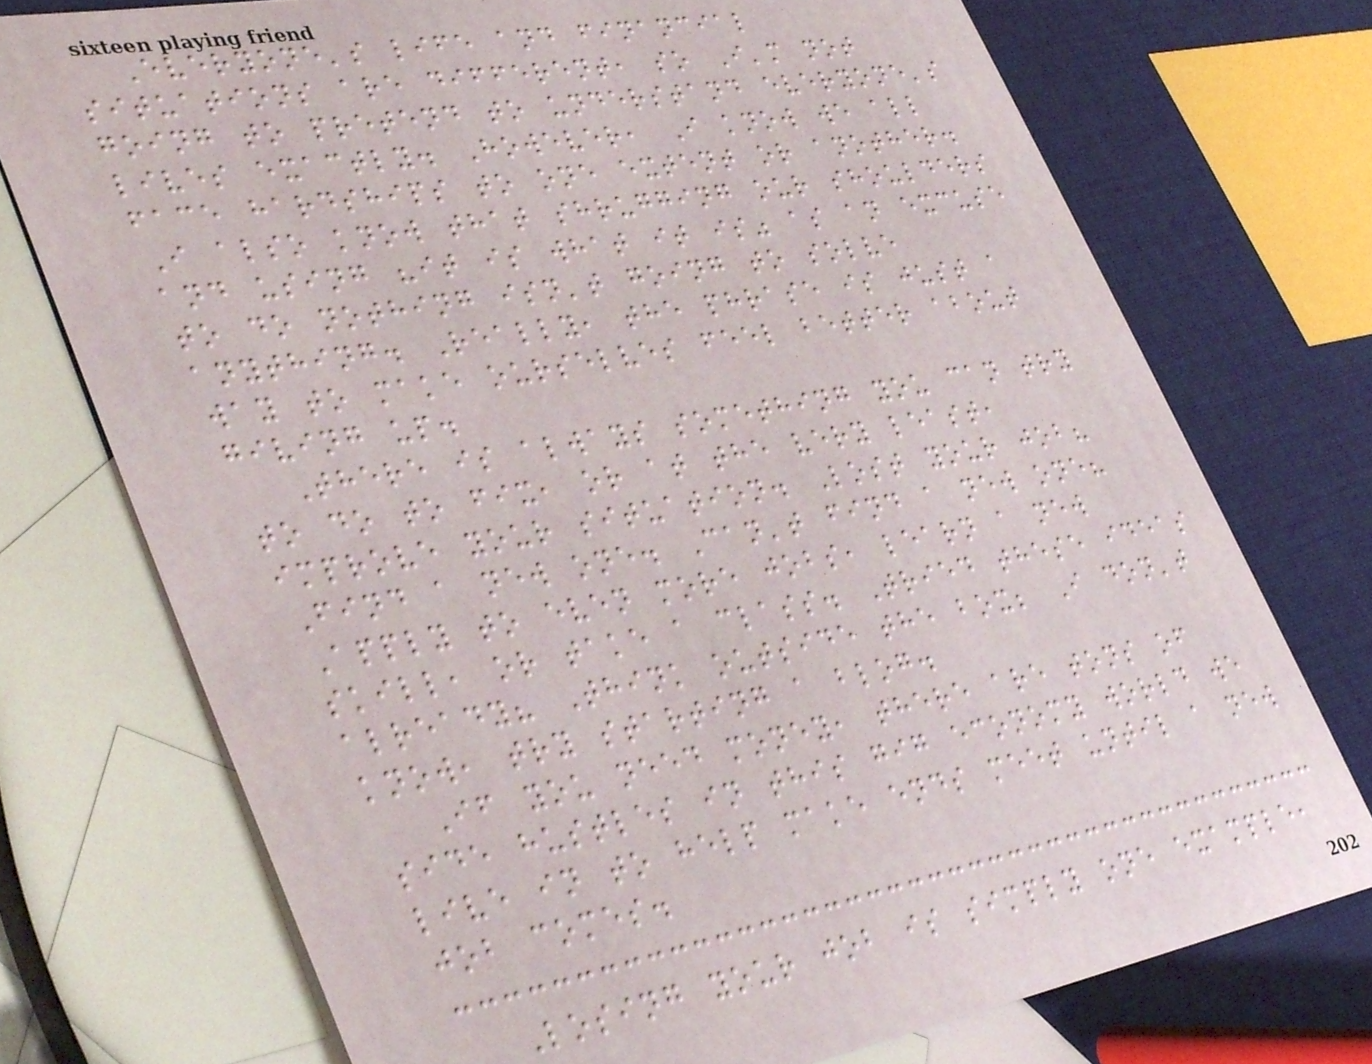Everyone's life and financial
situations are different, so I'm not
going to pretend to understand everyone's
lives exactly. However, I know we all
face hardships to one extent or another.
I also know that shrugging our shoulders
and using "it is what it is" as an excuse
to do nothing isn't going to solve
anything. Really, the phrase is just a
way to make ourselves feel better about
giving up.
There is always something you can try
to do to fix, or at the very least,
improve your situation. Lost your job?
Find a new one. Can't find a new one?
Apply to even more jobs, learn a new
skill, or take a class. Tried these ideas
already? Think outside the box; I don't
know, try starting a blog.
If you need money, there are tons of
side hustles in this gig economy world we
live in to help make ends meet until a new
job comes.
Losing your job is simply one example,
